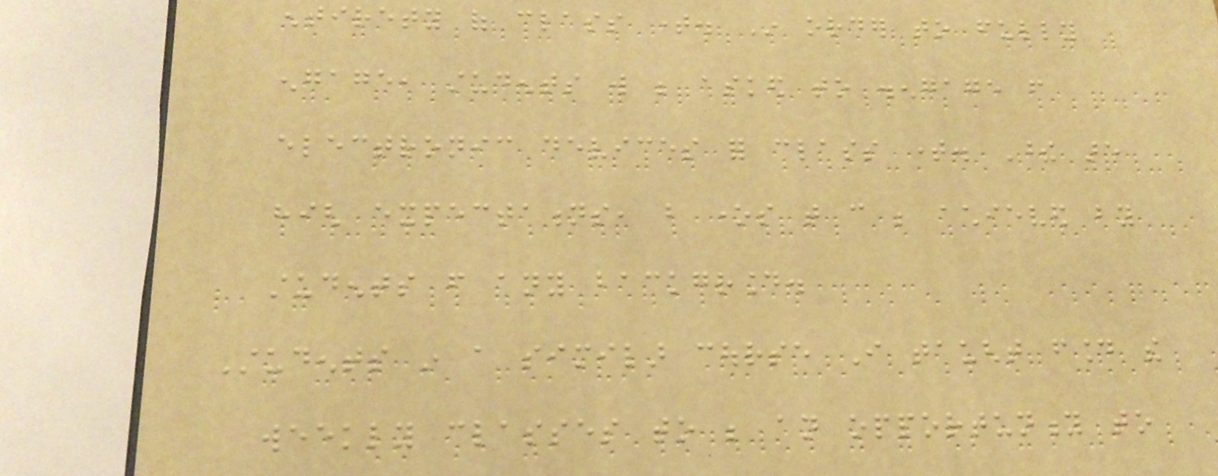entirety of class time. In order to fully
engage, students will be asked to disengage from
electronic devices for class time. These are
high expectations, but ones that can be achieved by
students from any background.
Students in a similar course I taught found the
weekly classes to be an opportunity to
